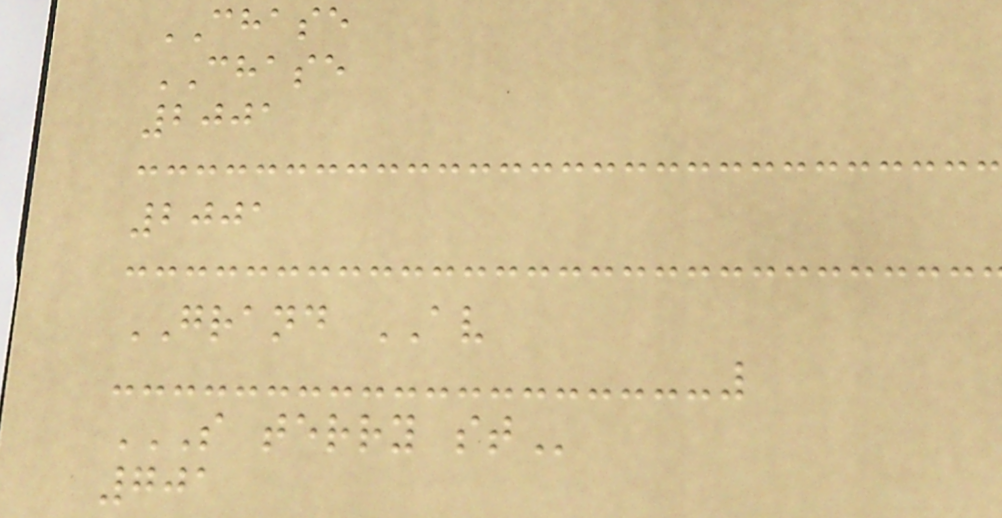CHASE
CHASE
2001
2001
GRAND AV
S TERRY ST
701
